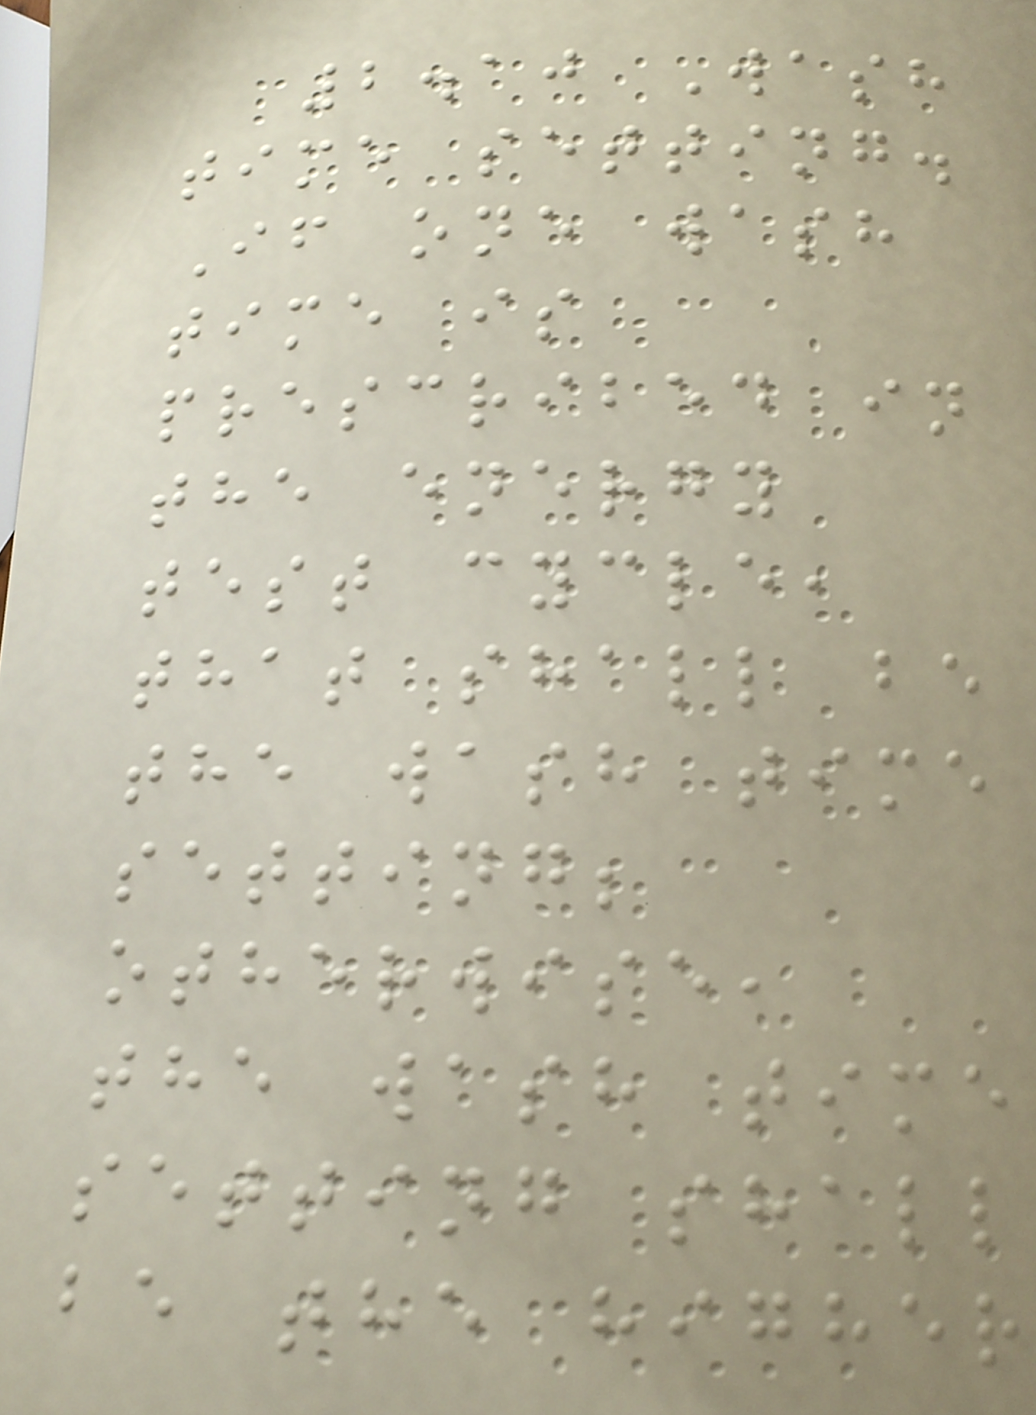2.10 Wash
time setting.
If one wash
time is
prescribed in
the energy
test cycle,
that shall be
the wash time
setting;
otherwise,
the wash time
setting shall
be the higher
